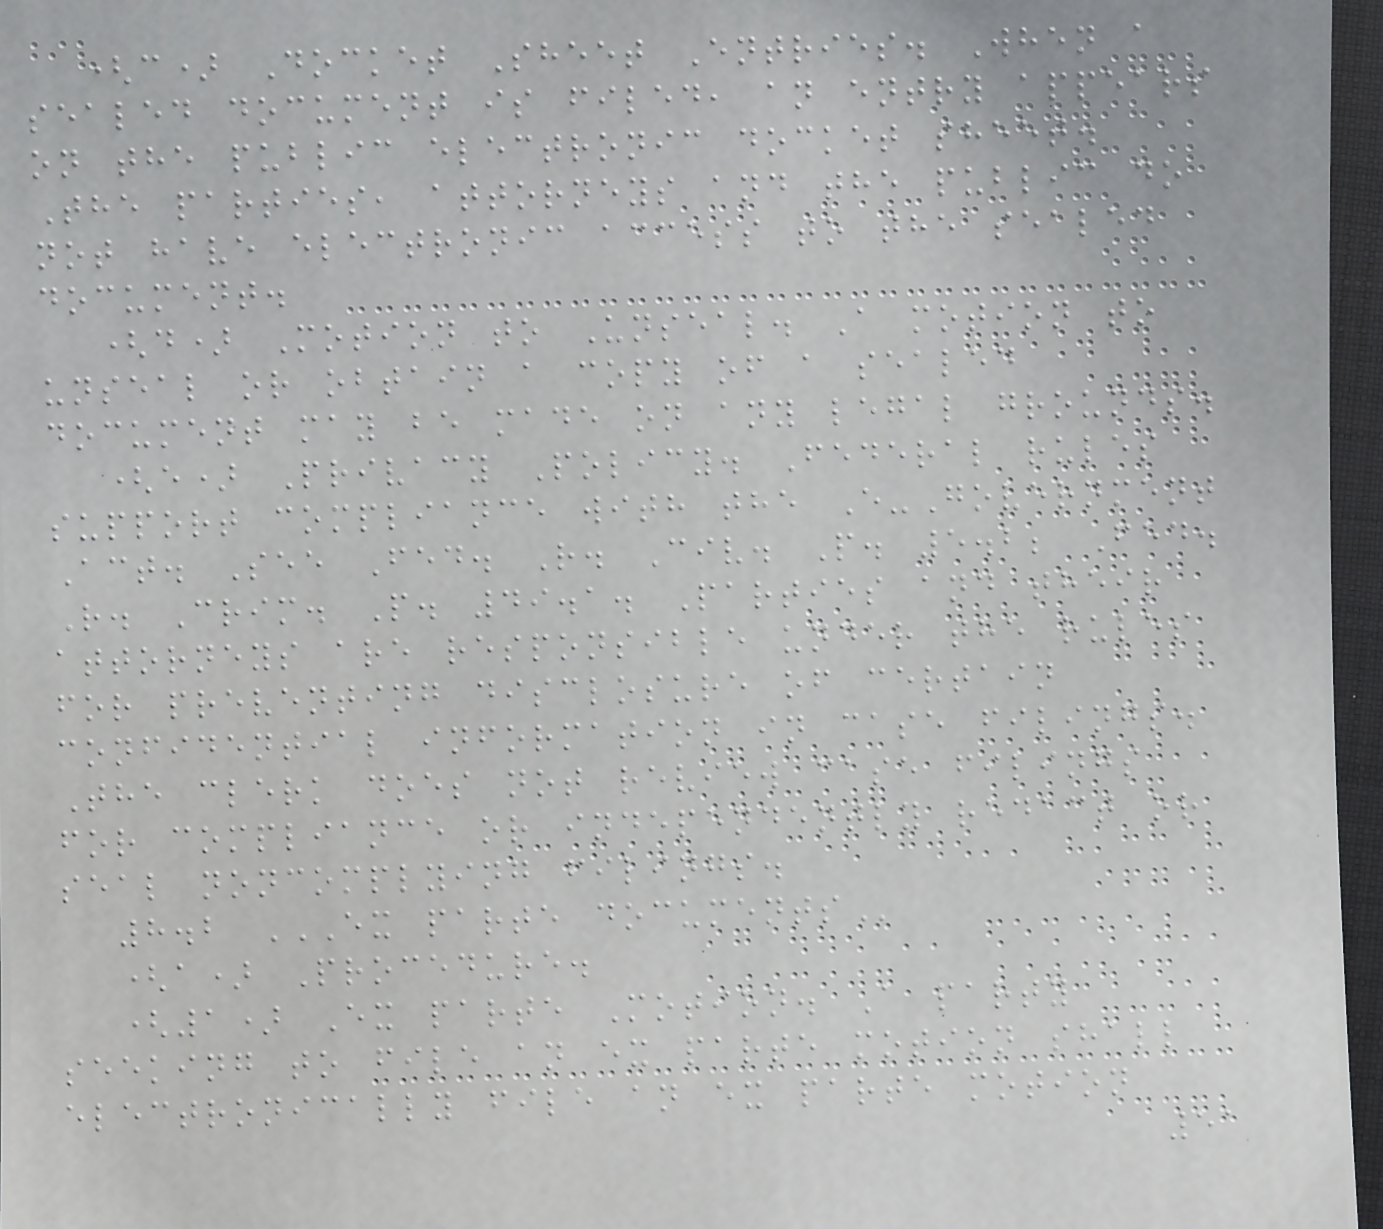(c) Docket Sheet Entries. When a
sealed document is filed, an entry appears
on the public electronic docket sheet.
The parties, attorneys and the public do
not have electronic access to the sealed
document.
(d) Motion to Unseal. A motion to
unseal or obtain a copy of a sealed
document may be made on any legal grounds.
(e) Privacy Policy. Federal rules
support compliance with the E-Government
Act. See Fed. R. Civ. P. 5.2; Fed.
R. Crim. P. 49.1. Parties and their
attorneys are responsible under the rules
for preventing disclosure of certain
confidential information in case filings.
The clerk does not review case filings
for compliance or independently redact or
seal noncomplying filings.
8.2 EX PARTE DOCUMENTS
(a) Procedure.
(1) Ex parte Motion. A party
seeking to file an ex parte motion shall
electronically file an ex parte motion
51
